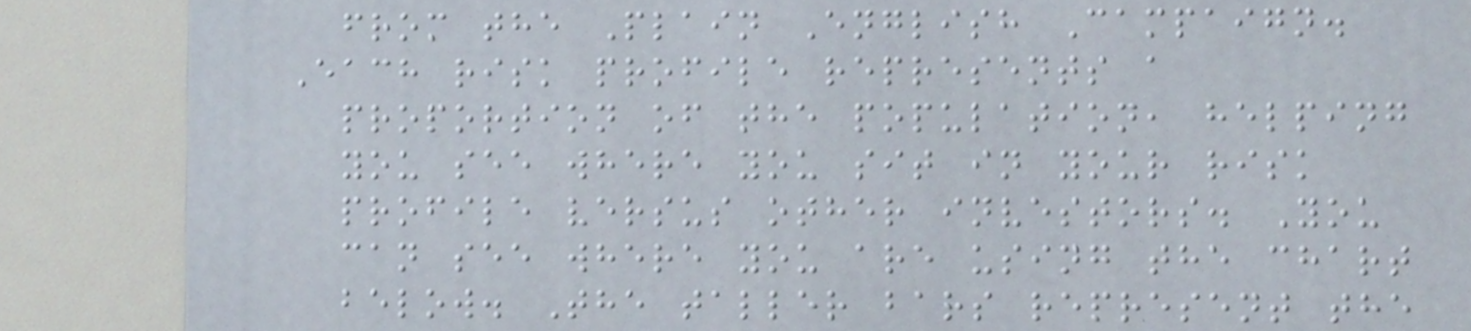from the Plain English Campaign.
Each risk profile represents a
proportion of the population, helping
you see where you sit in your risk
profile versus other investors. You
can see where you are using the chart
below. The taller bars represent the
